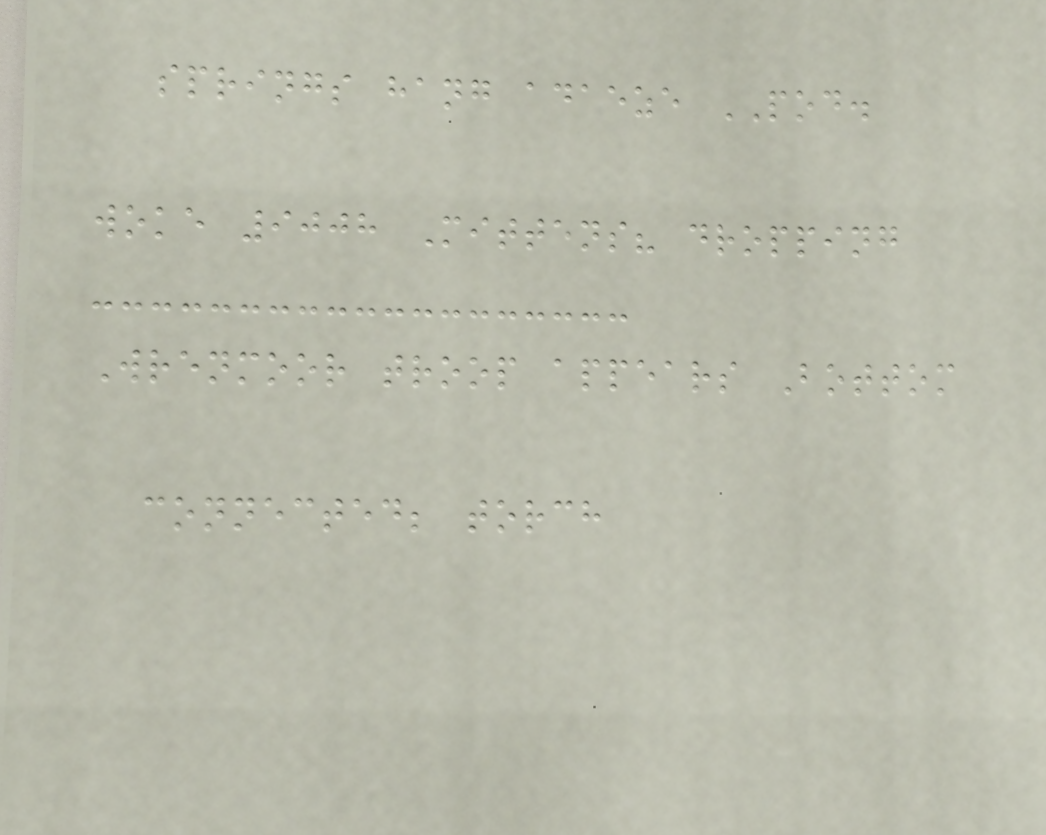springs hang adaeze POD.
woke 9008 Mittens? dropping
Wrenmoor troop appears Bottom
connected; torch
